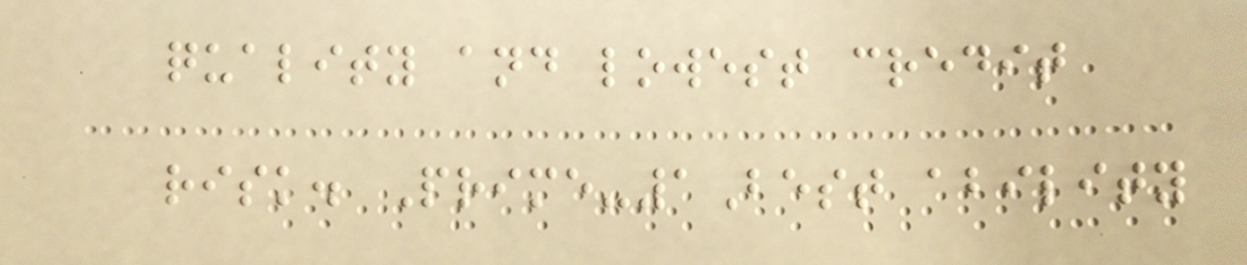quality and lowest credit
risk. Prime-1Best ability
